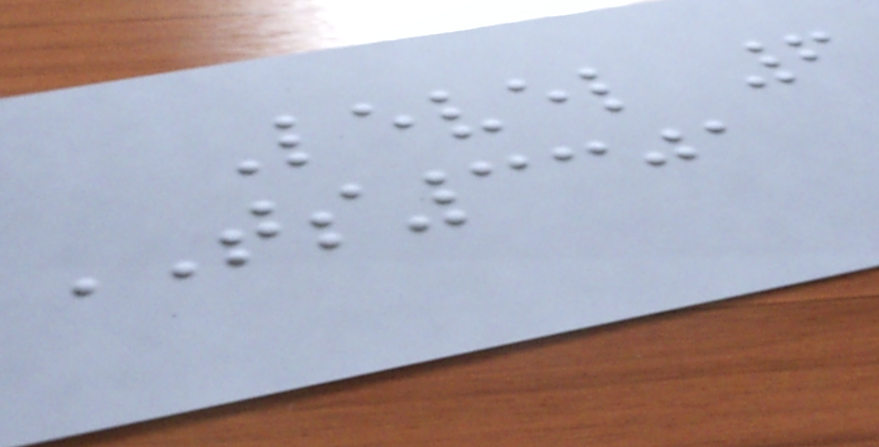Level 6
TS3301
